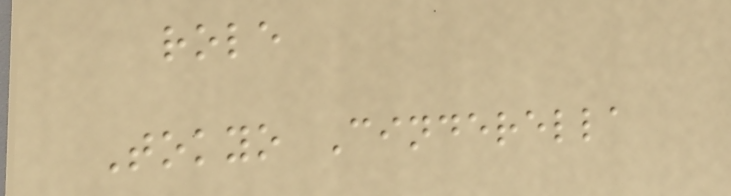role
Tokyo Cinderella
